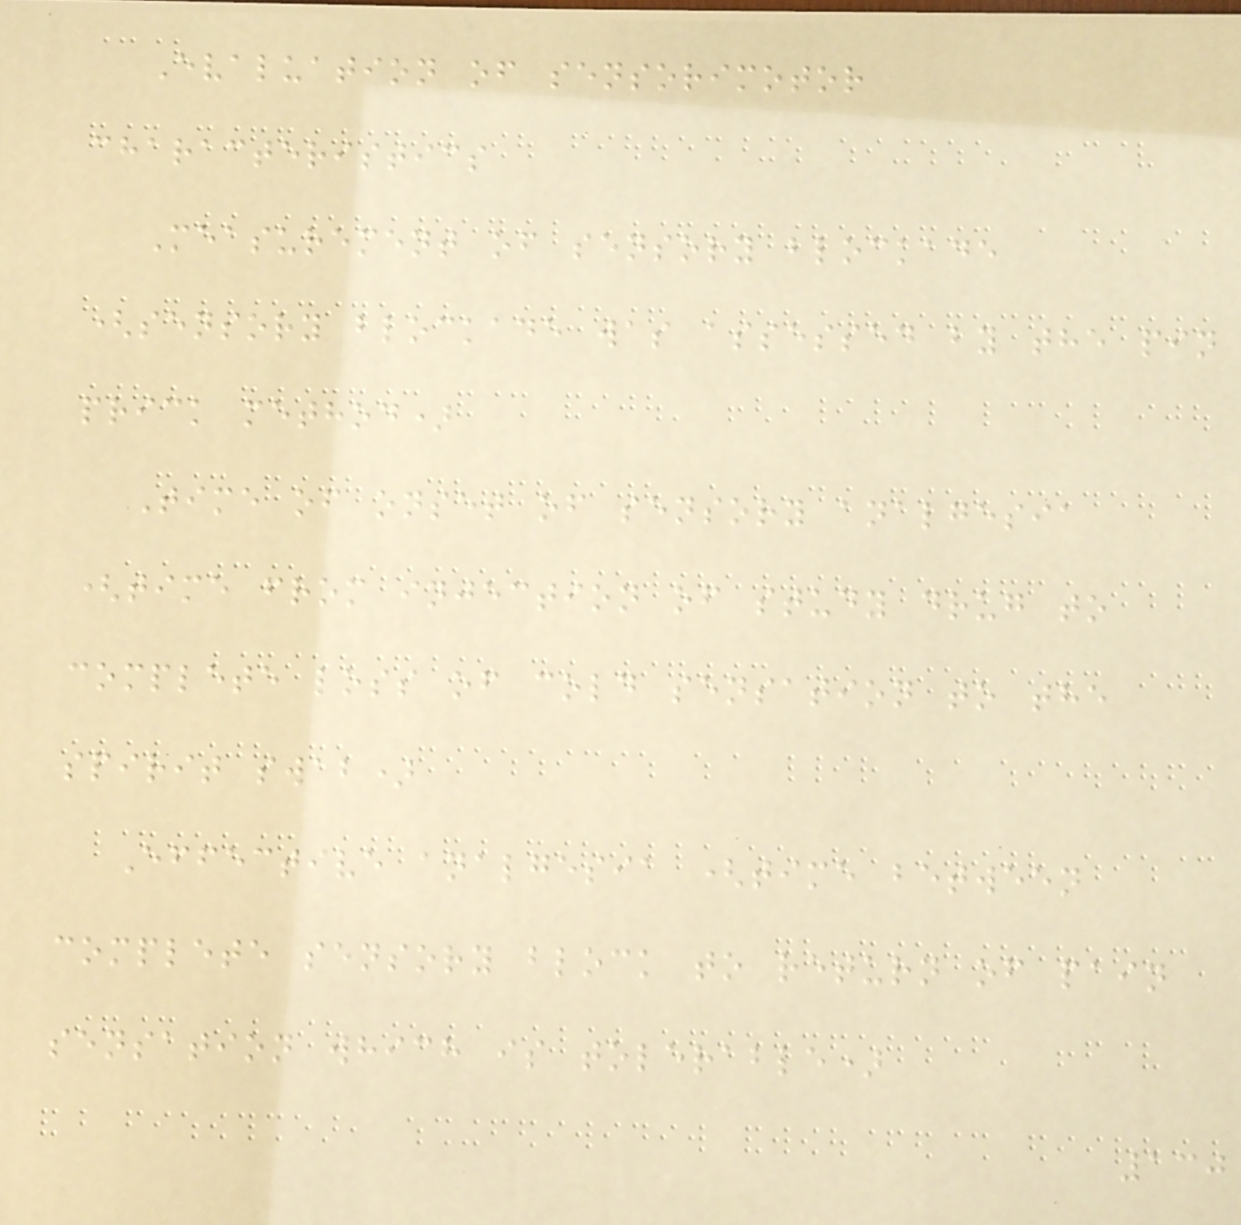Evaluation of sensorimotor
characteristics
Measurement of sensory blockade
(sensory blockade was assessed by the pin
prick method)
Time of onset of sensory analgesia
(time from injection of study drug to
complete loss of cold sensation to the
spirit swab)
Effective analgesia (time between
complete sensory block to return of pain
sensation which is tolerable)
130
